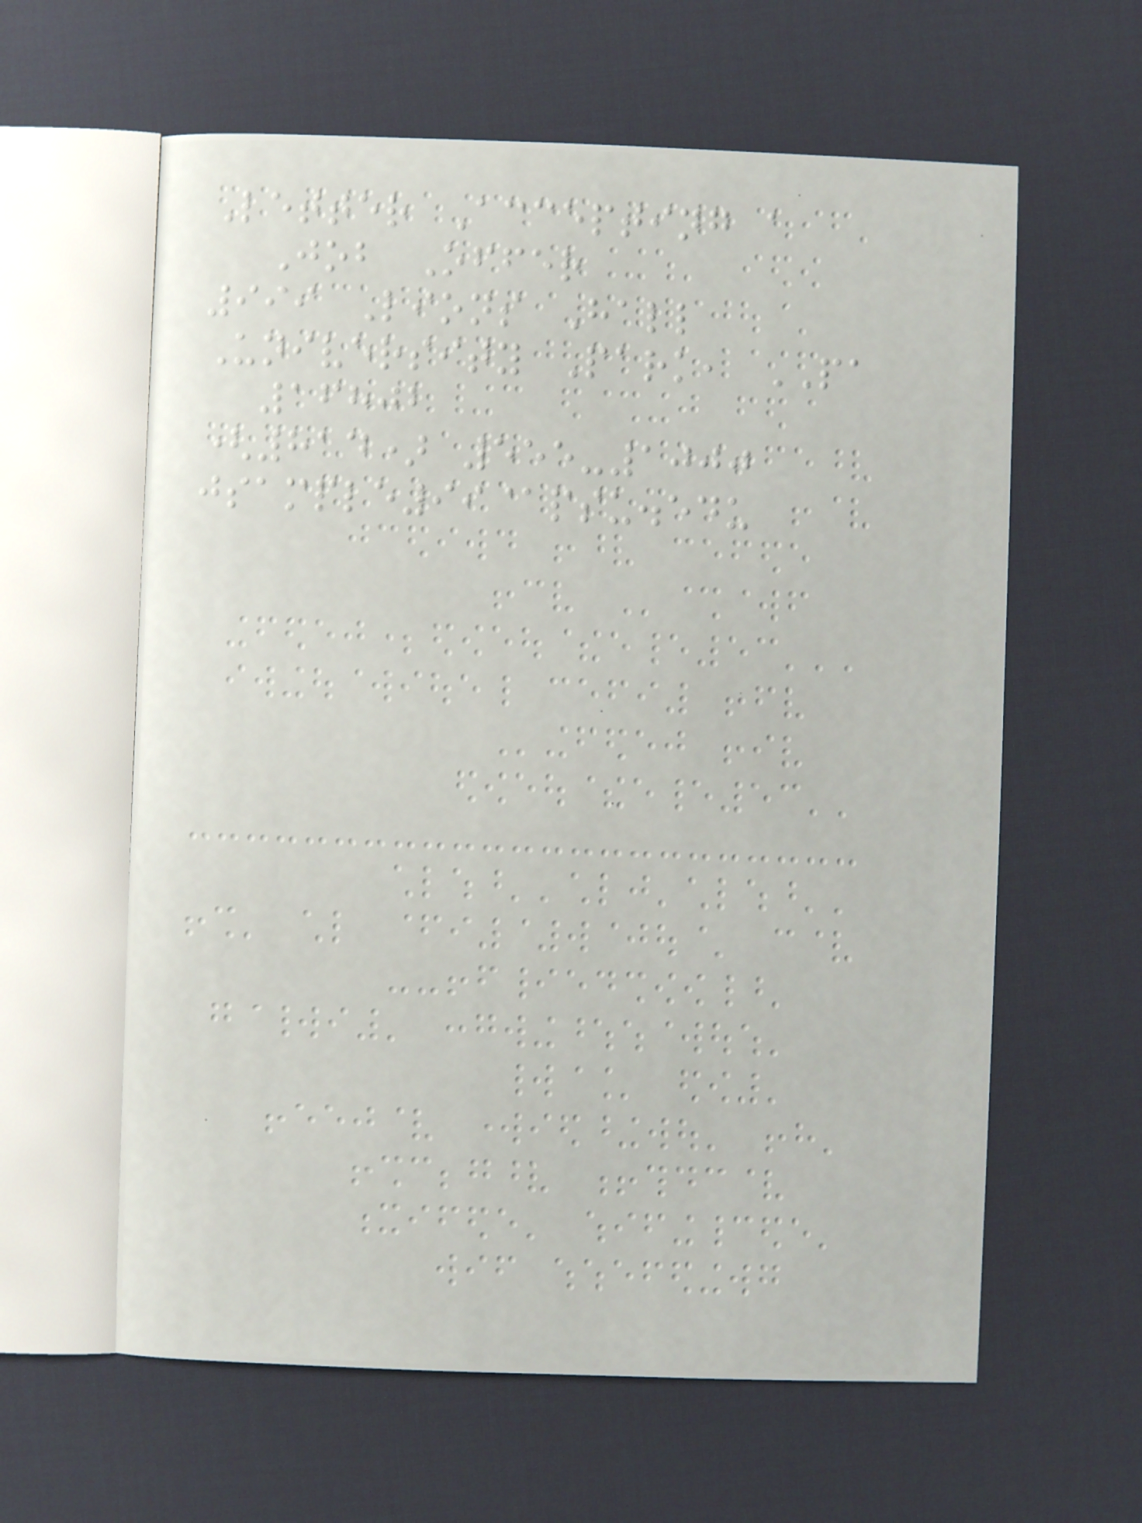Letter Accepting a
Job Offer
999 Lions Hall
University Park, PA
16802
(814) 555-1000
jsample99@psu.edu
